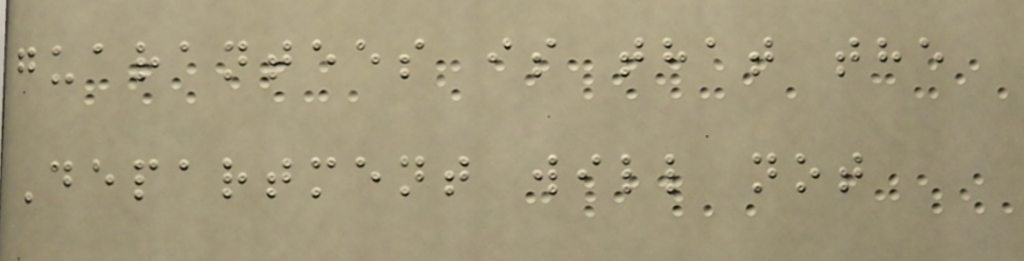guarantees is that the
Department will not
